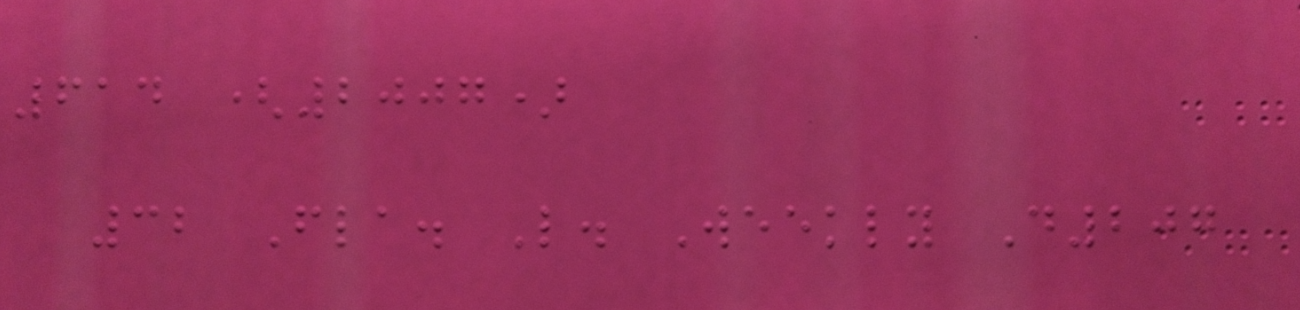614 (2007)
32 Fla. L. Weekly D207
